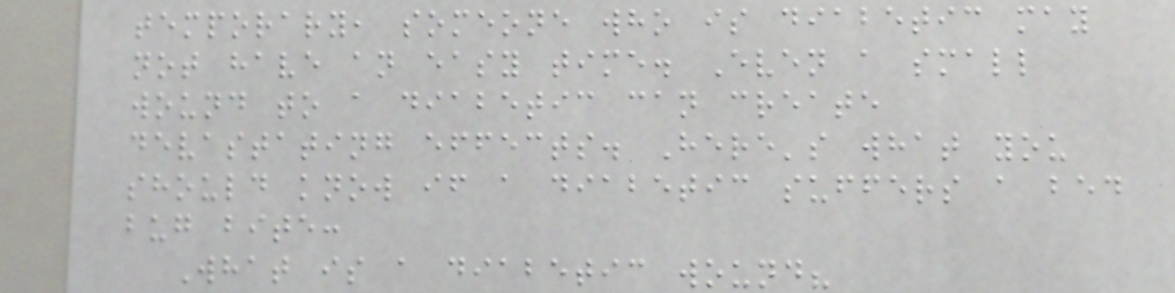temporary, someone who is diabetic may
not have an easy time. Even a small
wound to a diabetic can create
devastating effects. Here's what you
should know if a diabetic suffers a bed
bug bite:
What is a diabetic wound?
